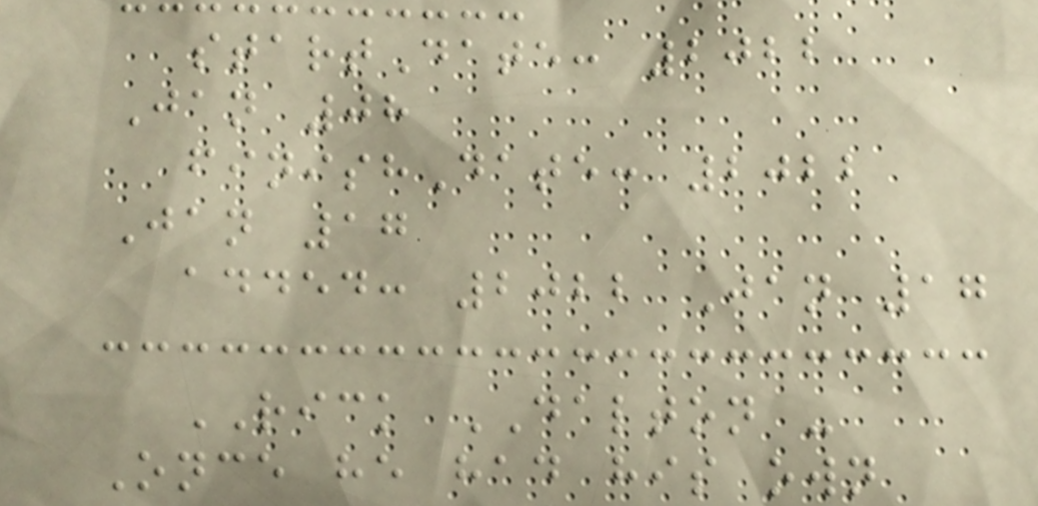startDate: 2022
Jan 08
finishDate: 2022
Jan 17
added: 2022 Jan 17
RICK DALTON -
Once he had his own
